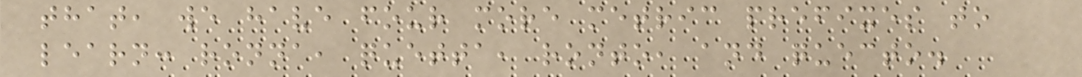that, we have four more metric prefixes to
learn: ronna, quetta, ronto, and quecto.
